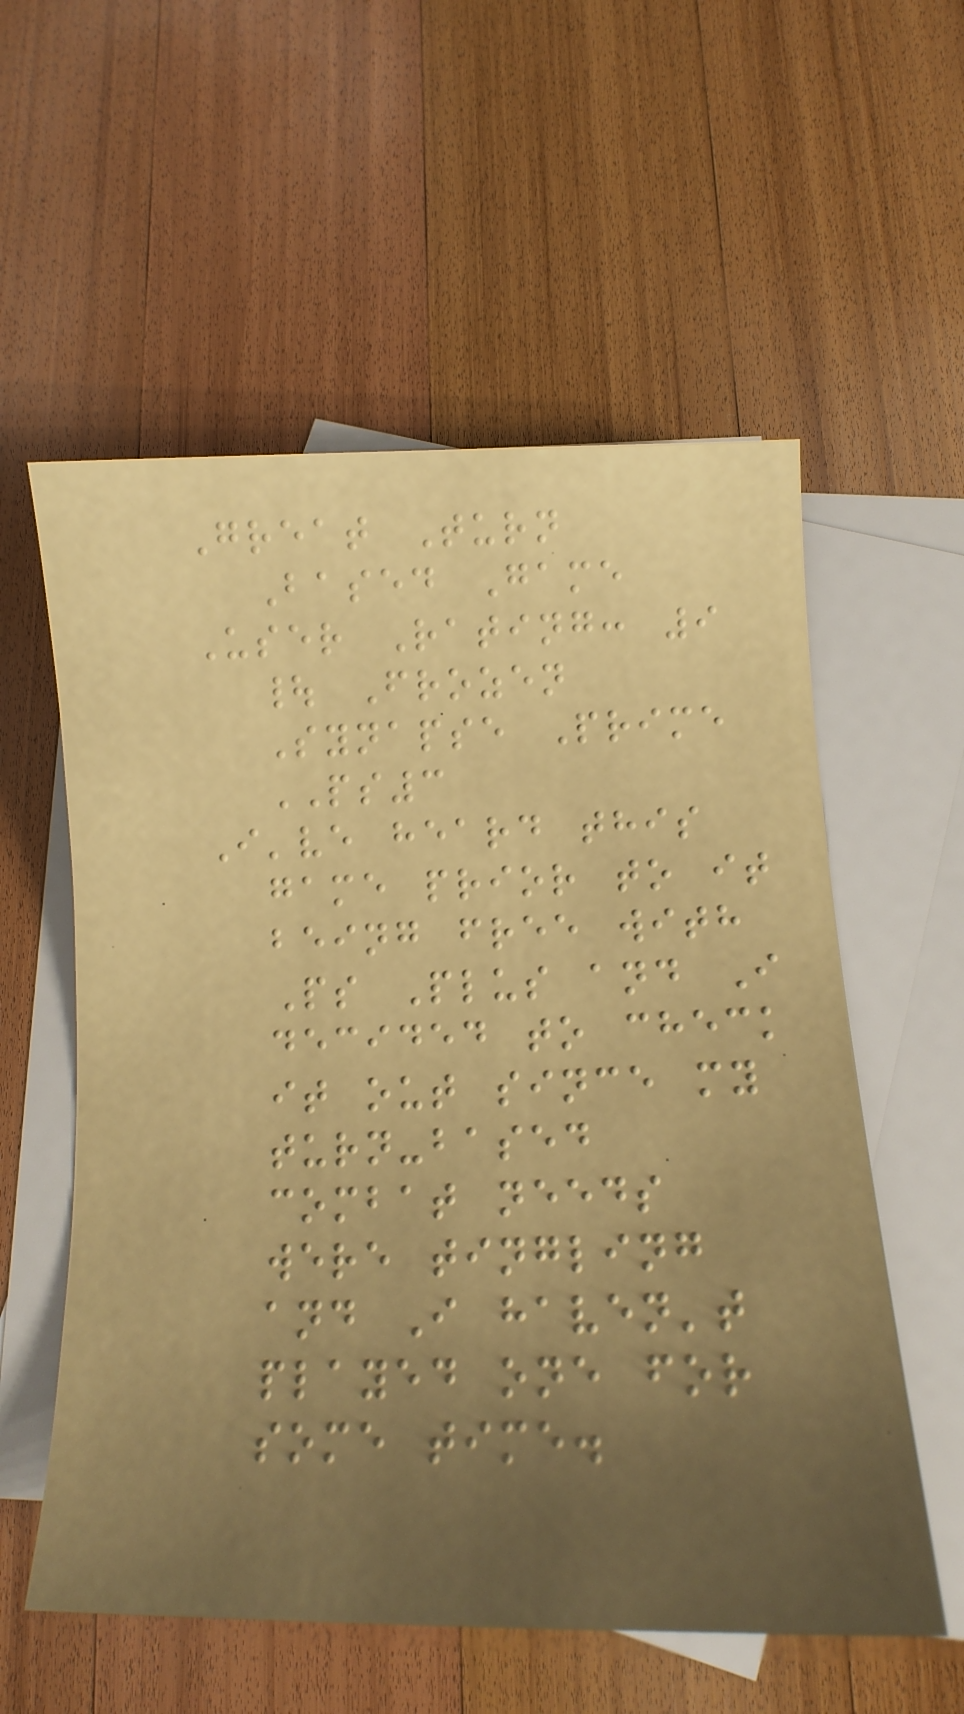Great Turn
Based Game
User Rating: 9
| Frozen
Synapse Prime
PS3
I've heard this
game prior to it
being free with
Ps Plus and I
decided to check
it out since my
turn-based
combat needs
were tingling
and I haven't
played one for
some time.
